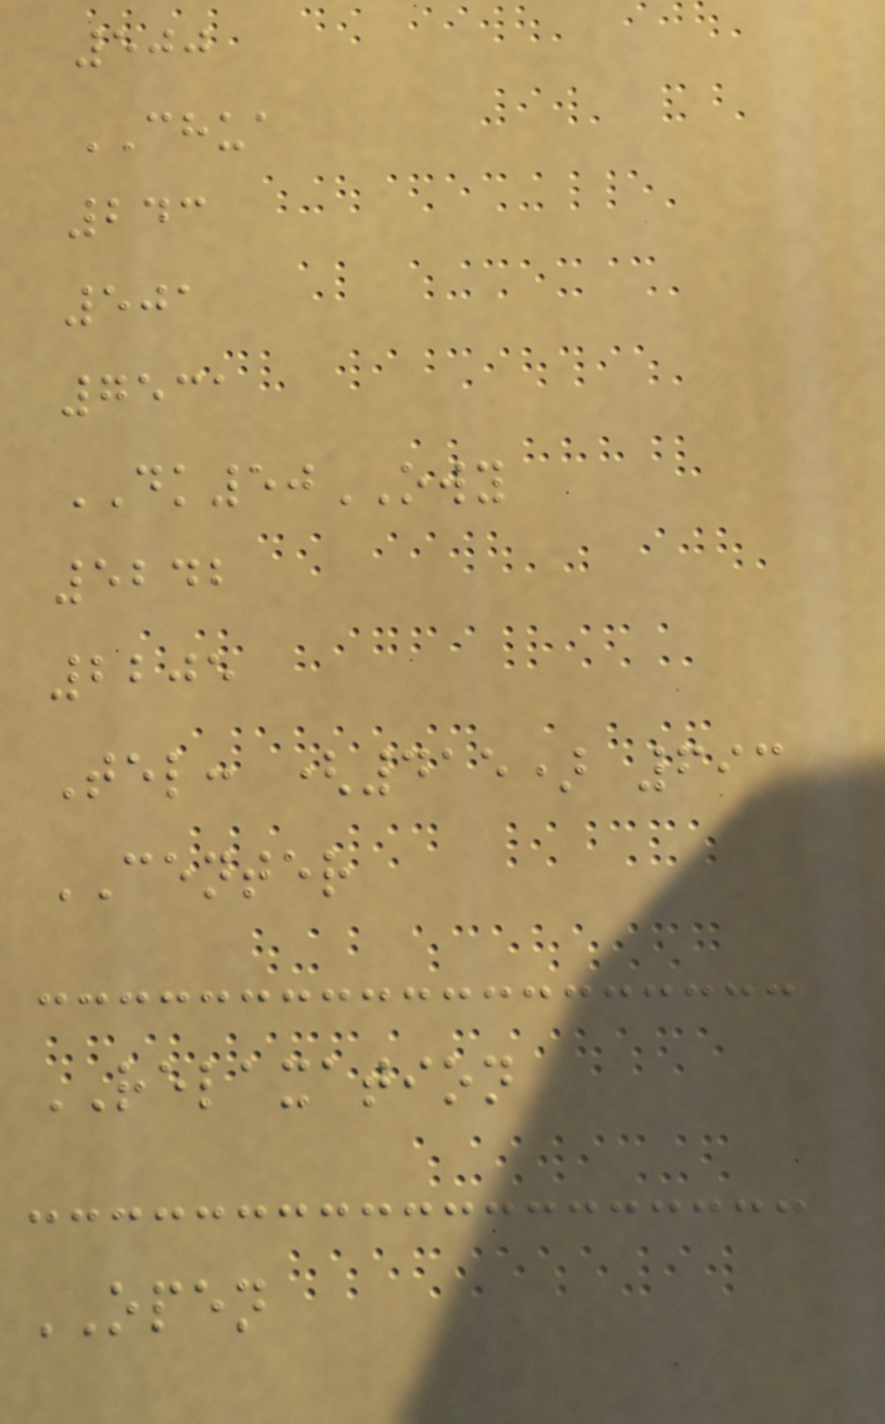500
CHUA
243
501
7531
DK50OWY
5242
2205
Tel: (415) 693
CENTER
RELAXATION
OPEN
